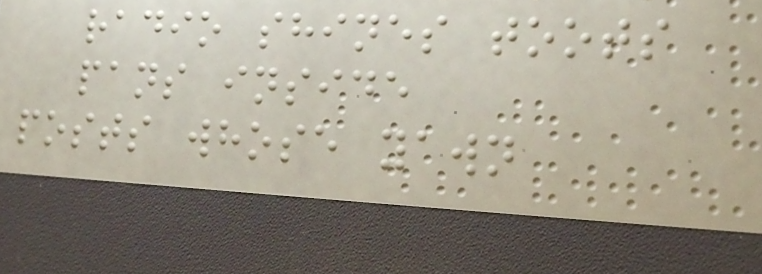radio shines toots
pans inside
posts whose yawn
